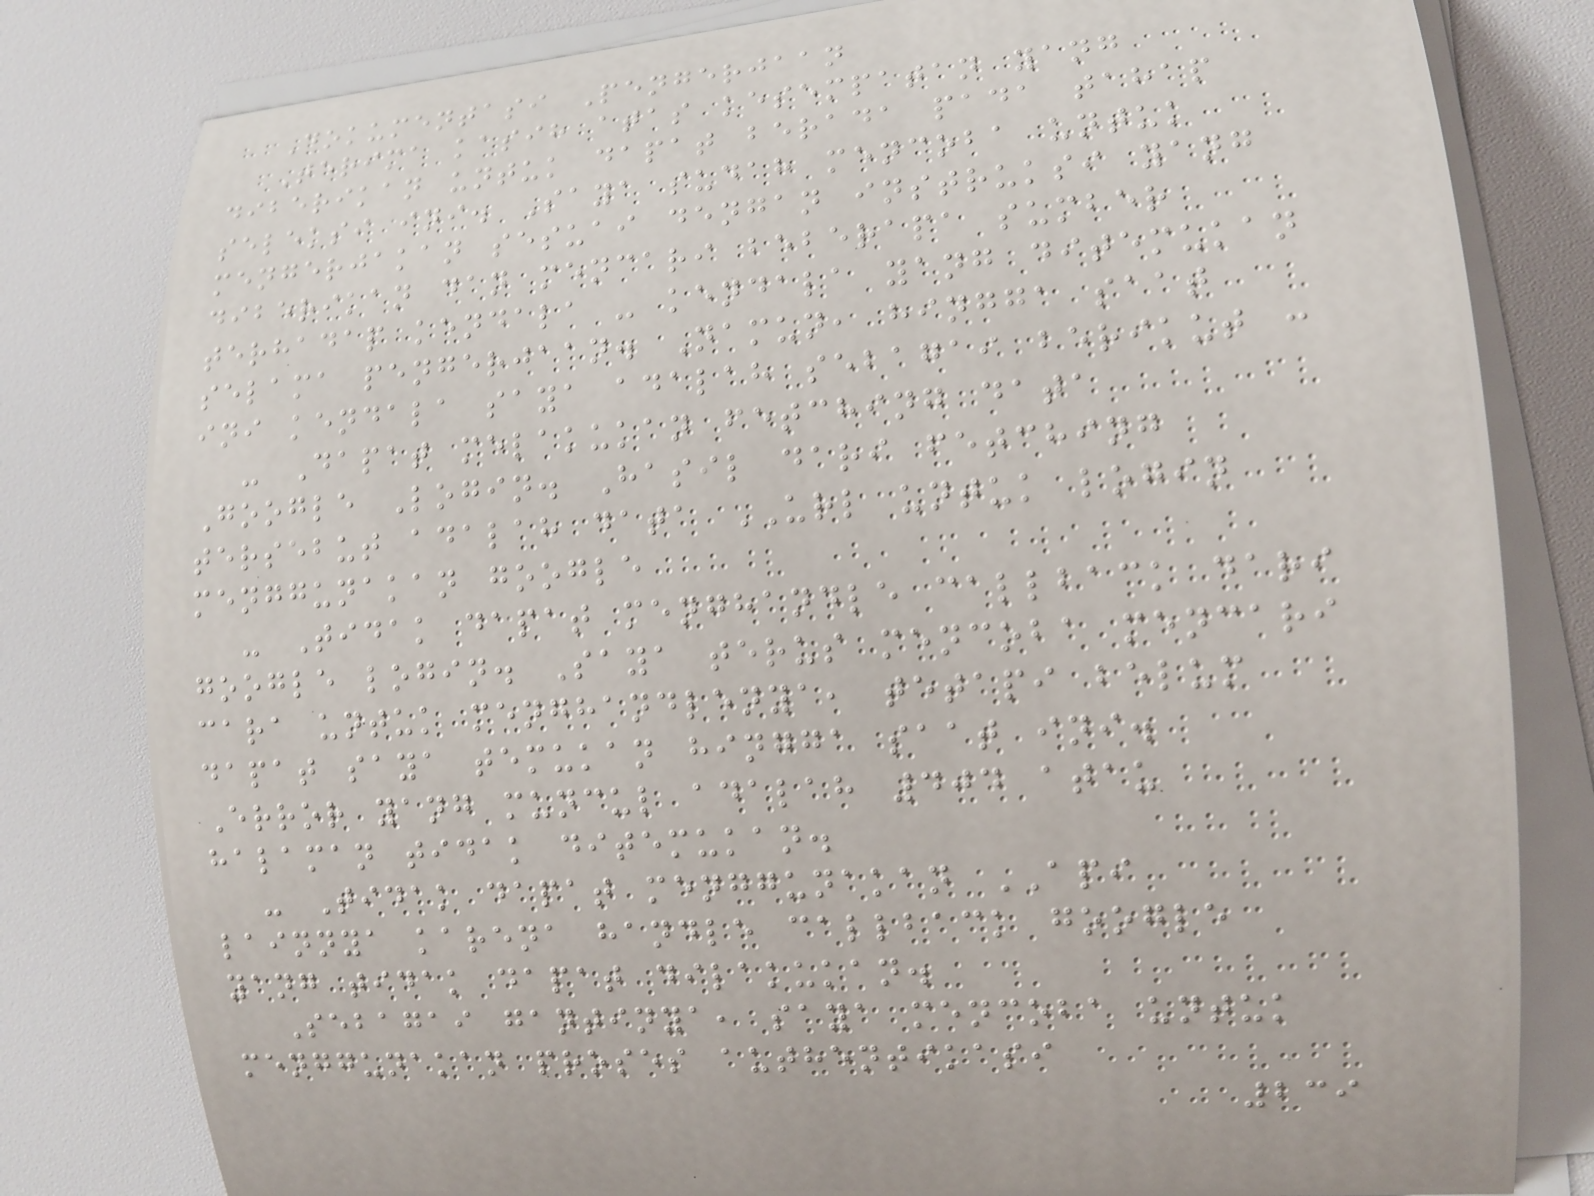Dokumentasi Pengerjaan
Terima kasih atas kesempatan yang
diberikan untuk dapat berada pada tahap
seleksi ini. Saya sudah mencoba untuk
mengerjakan sesuai dengan instruksi yang
diberikan dan mencari beberapa sumber
terhadap kendala - kendala yang ditemukan
selama pengerjaan. Namun, hingga saat
ini kendala saya adalah sebagai berikut :
- Dapat melakukan fetching data
Google Login. Hasil dari fetching
tersebut adalah data URL untuk login
menggunakan google
- Tidak dapat menghandle callback dari
google login. Saya terus mencoba mencari
cara untuk menghandlenya, tetapi belum
dapat saya temukan hingga saat ini.
Error yang muncul adalah 404 atau
halaman tidak ditemukan.
- Tidak dapat menggunakan API
lainnya karena handle callback google
yang tidak dapat dilakukan.
Sebagai gantinya, saya mencoba untuk
menggunakan proses authentikasi
239
